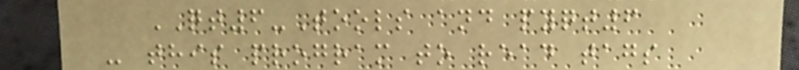QT6-Tools and pyqt6
- this program to read tags
